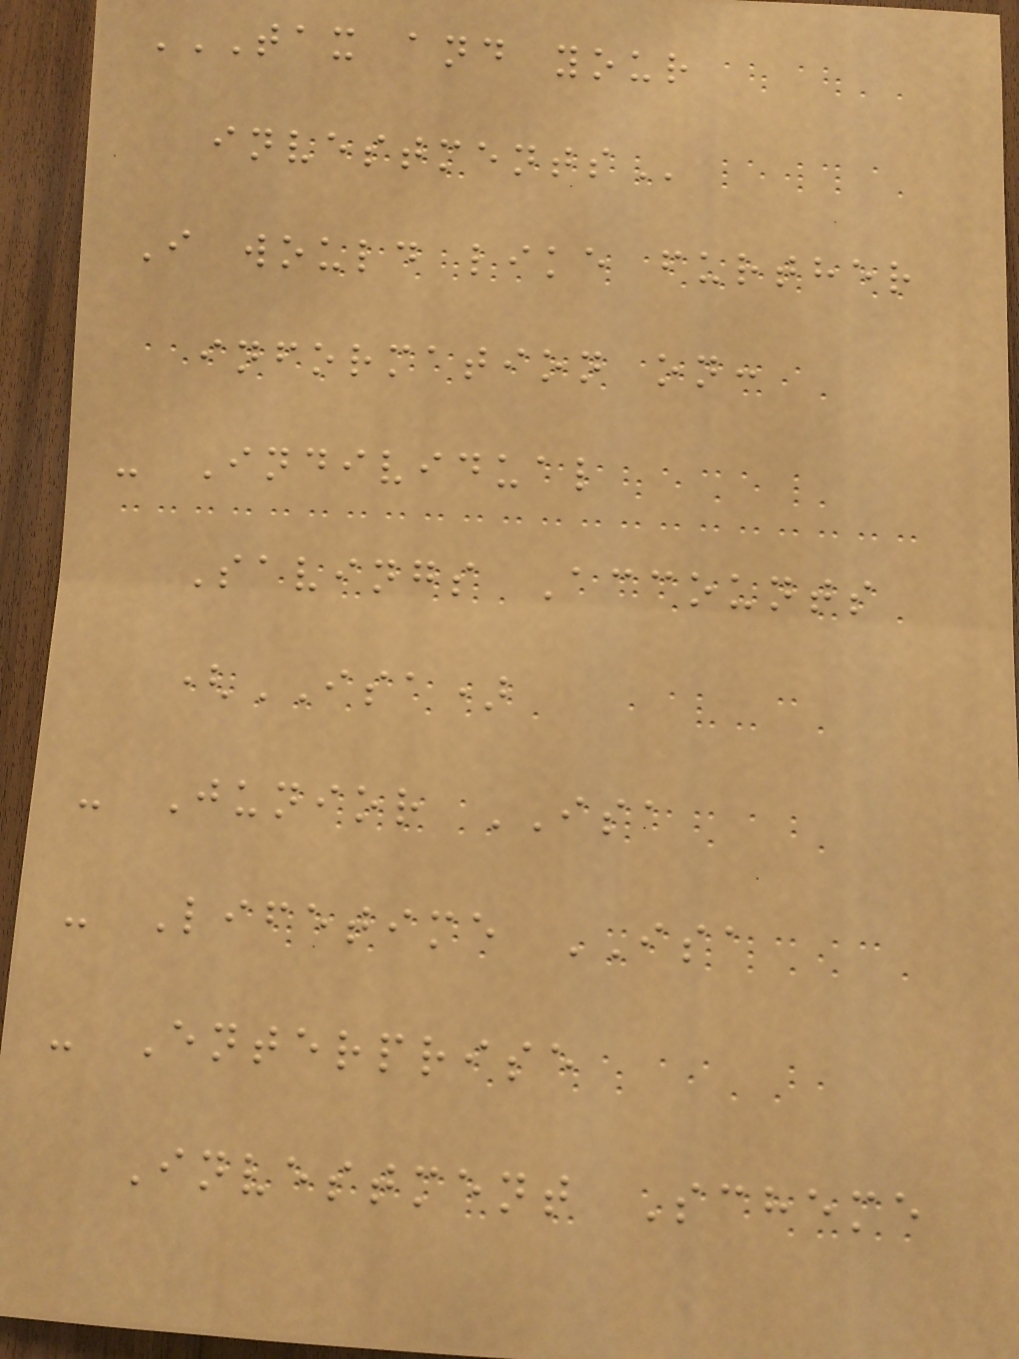TAX AND YOUR
INVESTMENTS
I would like further
information on:
- Individual
Savings Accounts
(ISA)
- Junior ISA
- Lifetime ISA
- Enterprise
Investment Scheme
